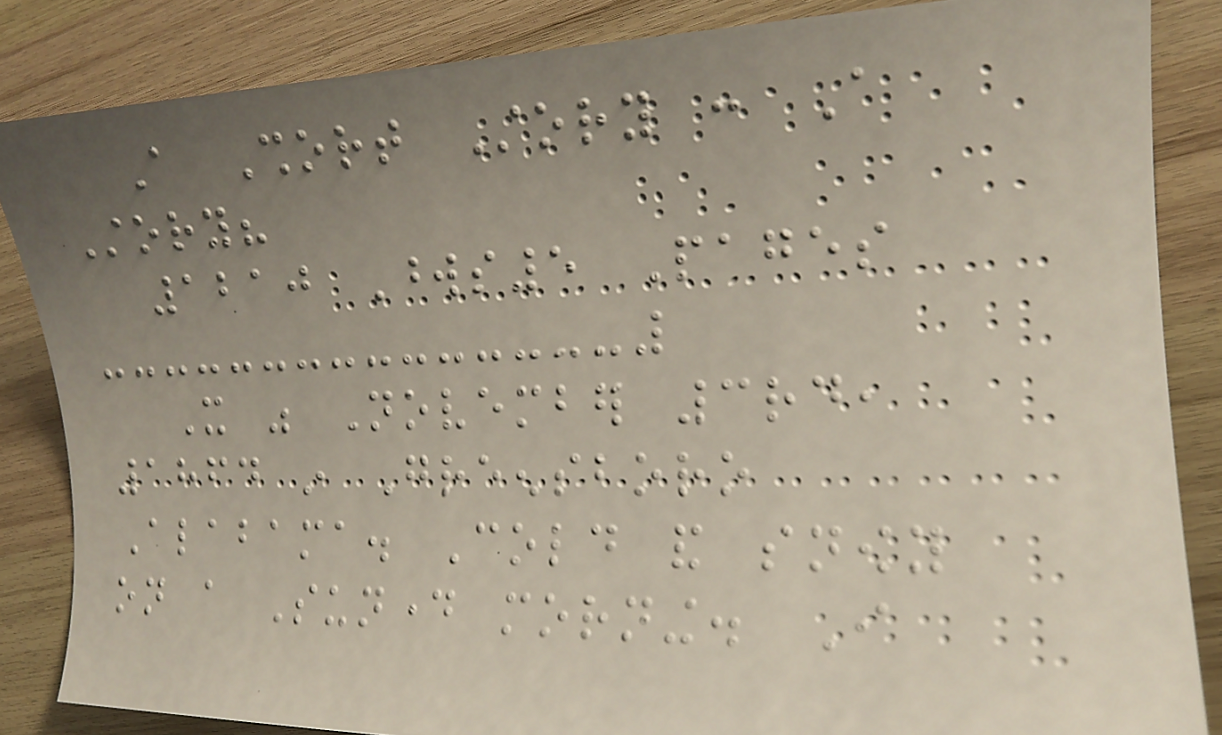A Short Story : A
Story?
1210 Words5 Pages
It was November 3rd,
1864 in Greensboro
Alabama. Cold and snowy
on a Sunday morning. I
